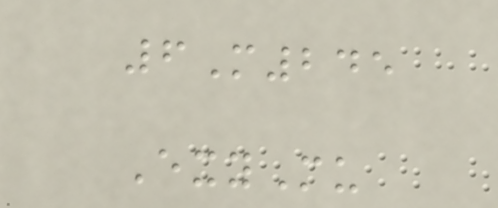6M245
ExyMu
